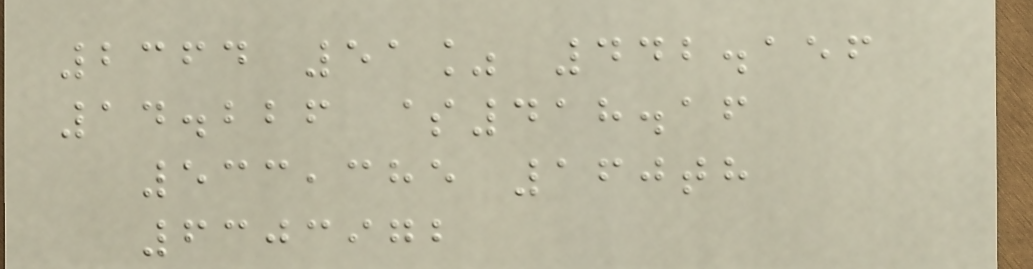2364 51% 442.156
14.226 $418.16
533,385 160th
6303972
